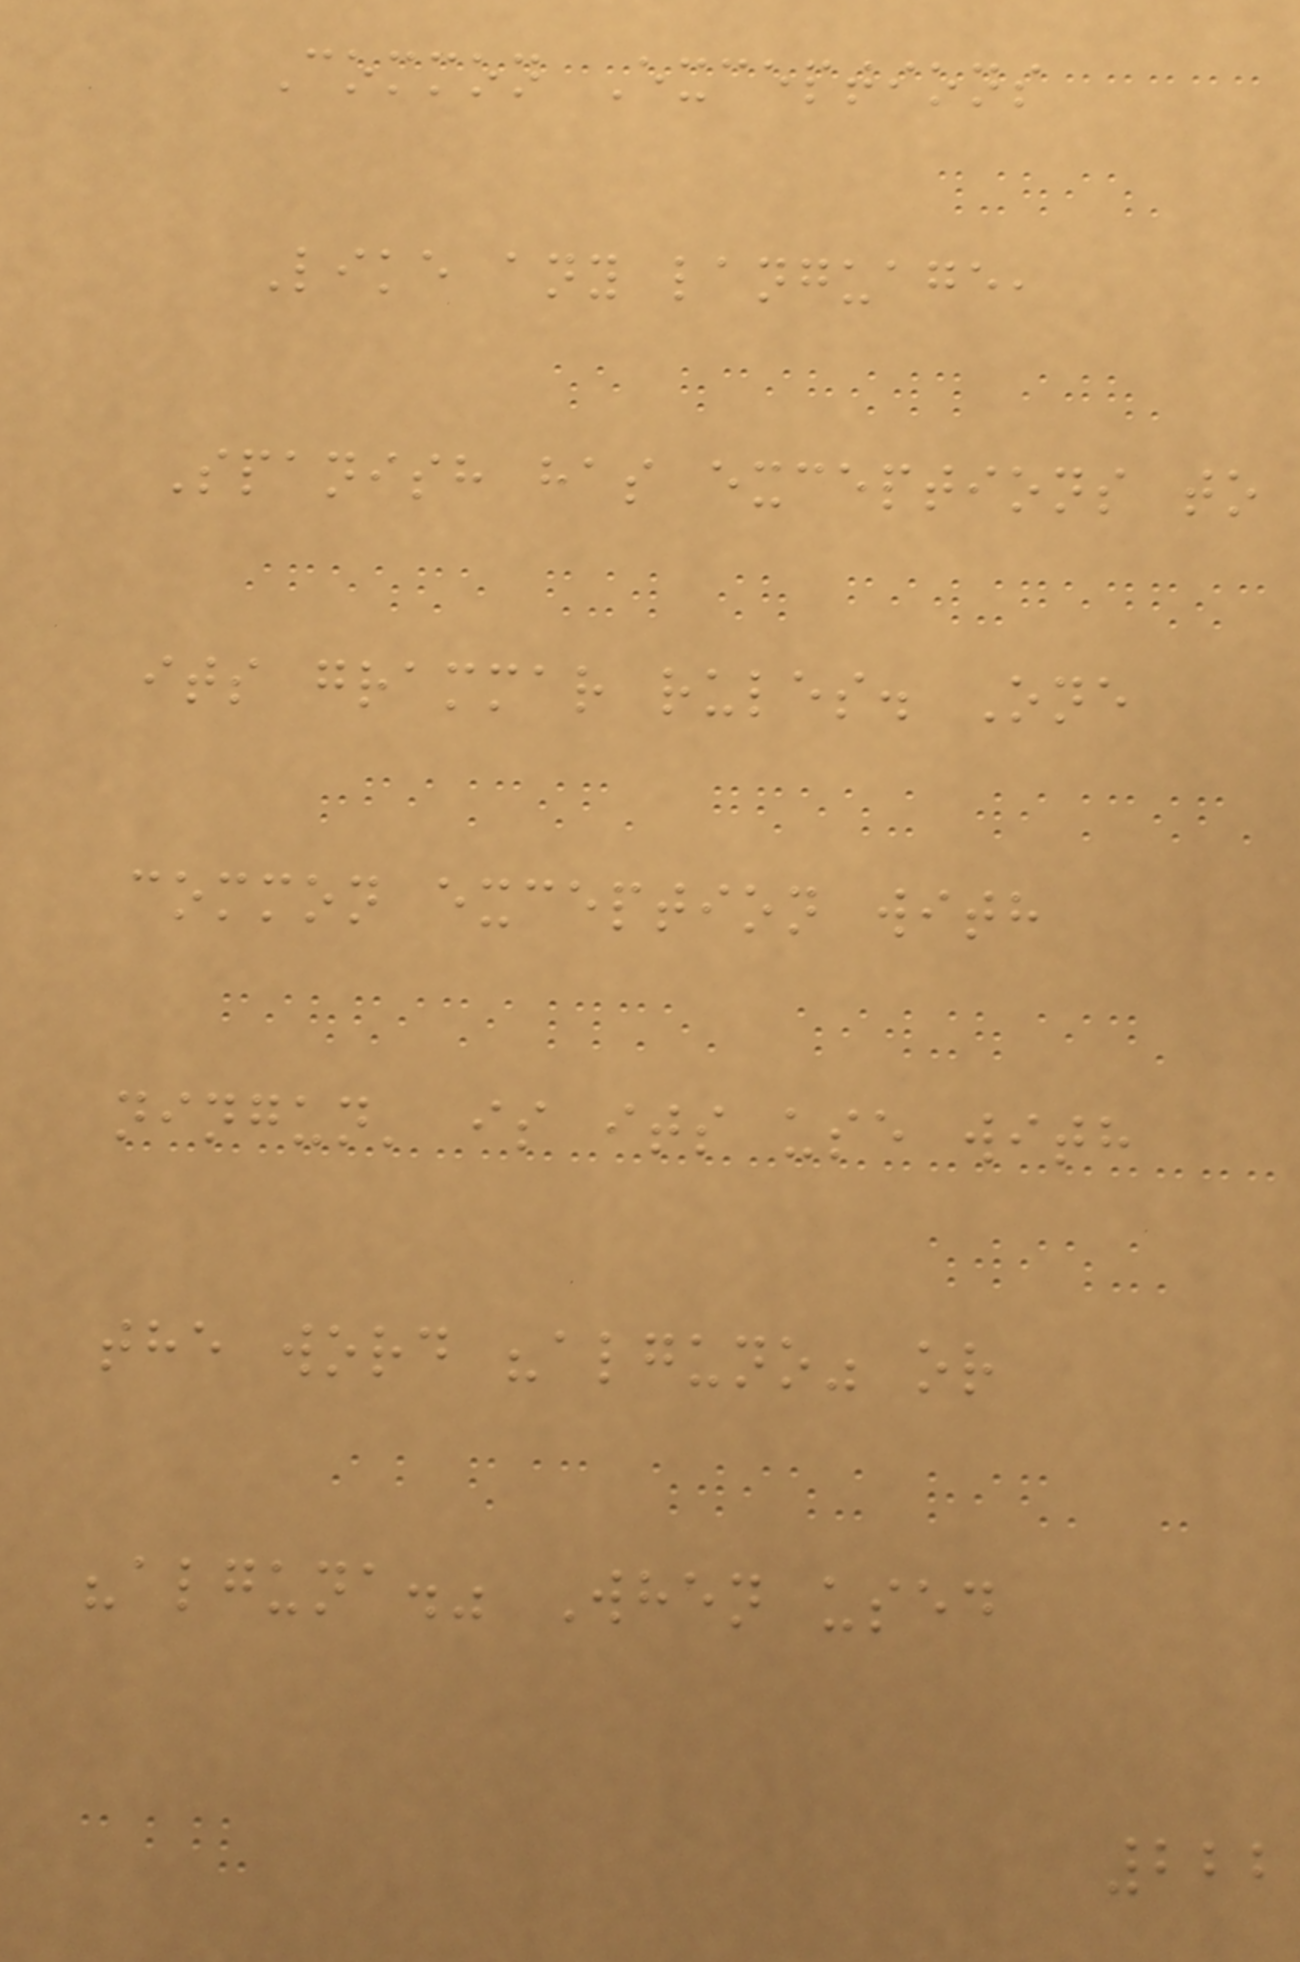Common Exceptions
Like any language,
Spanish has exceptions to
its grammar rules. One
common exception with
ningun' is its use with
the word "alguno" or
"alguna." When used
222
